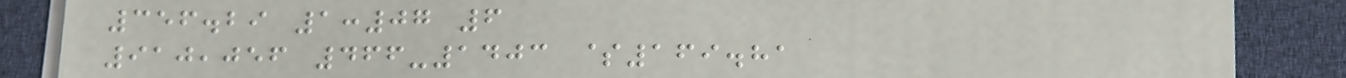356.29 1:07 6
910,056 466-1403 $169.81
